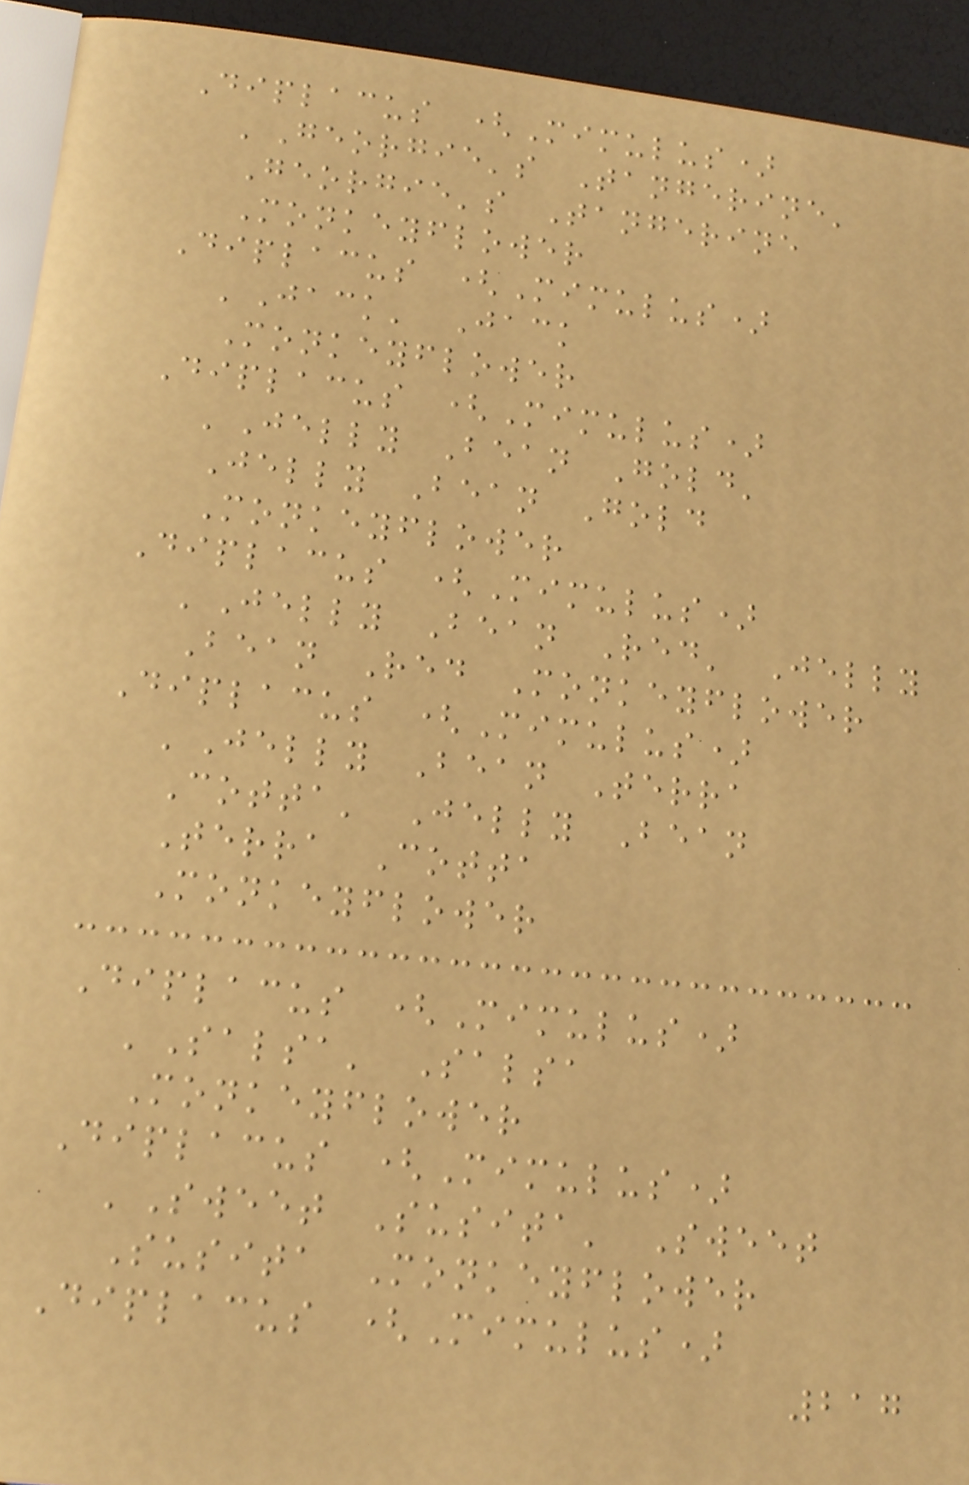Diplacus (Mimulus)
'Georgie's Tangerine'
Georgie's Tangerine
Monkeyflower
Diplacus (Mimulus)
'Jack' Jack
Monkeyflower
Diplacus (Mimulus)
'Jelly Bean Gold'
Jelly Bean Gold
Monkeyflower
Diplacus (Mimulus)
'Jelly Bean Red' Jelly
Bean Red Monkeyflower
Diplacus (Mimulus)
'Jelly Bean Terra
Cotta' Jelly Bean
Terra Cotta
Monkeyflower
Diplacus (Mimulus)
'Salsa' Salsa
Monkeyflower
Diplacus (Mimulus)
'Sweet Susita' Sweet
Susita Monkeyflower
Diplacus (Mimulus)
217
